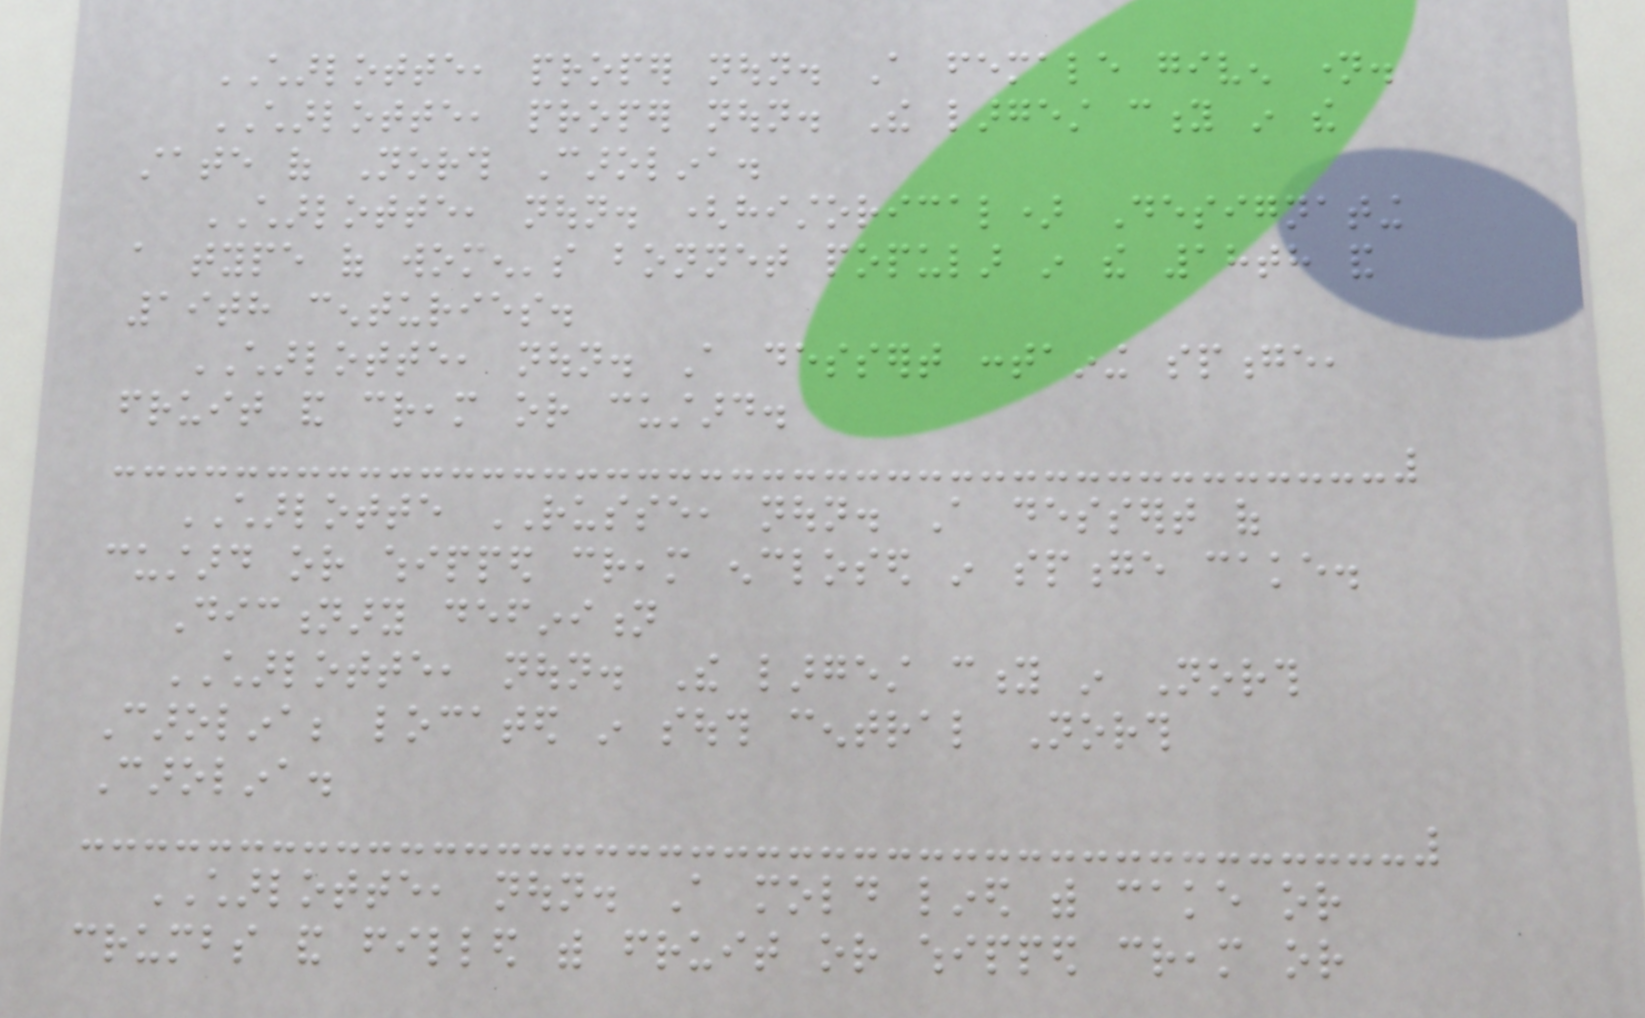CHARLOTTE, proper noun. A female given name.
CHARLOTTE, proper noun. The largest city in the
state of North Carolina.
CHARLOTTE, noun. (historical) Designating
a type of women's bonnet popular in the 18th and
19th centuries.
CHARLOTTE, noun. A dessert containing sponge,
fruit and cream or custard.
CHARLOTTE RUSSE, noun. A dessert of
custard or whipped cream enclosed in sponge cake.
Dictionary definition
CHARLOTTE, noun. The largest city in North
Carolina; located in south central North
Carolina.
CHARLOTTE, noun. A mold lined with cake or
crumbs and filled with fruit or whipped cream or
